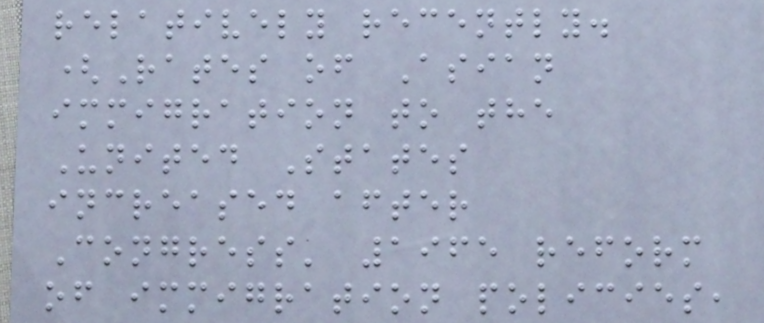relatively recently.
(Rates of Asian
immigration to the
United States
increased after
Congress' 1965 reform
of immigration policies,
